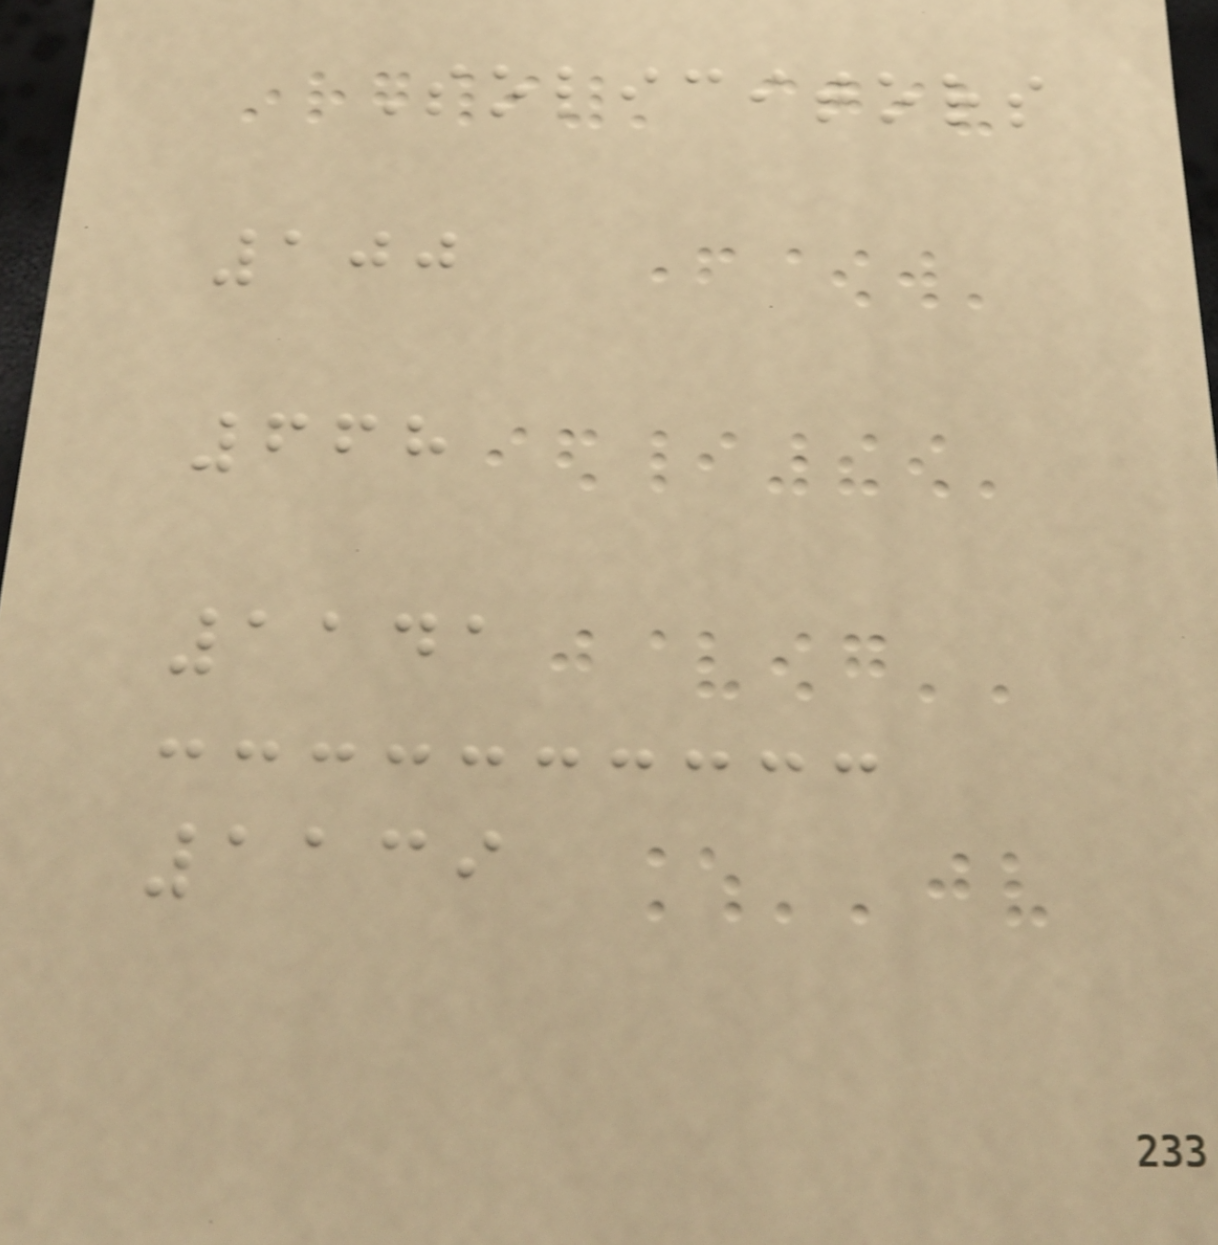Solicitors
100
668
1141
1139
